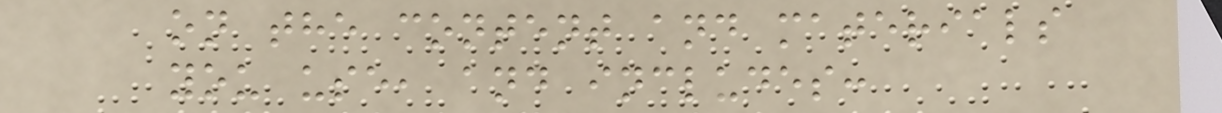on the content and materials
you use, and includes:
